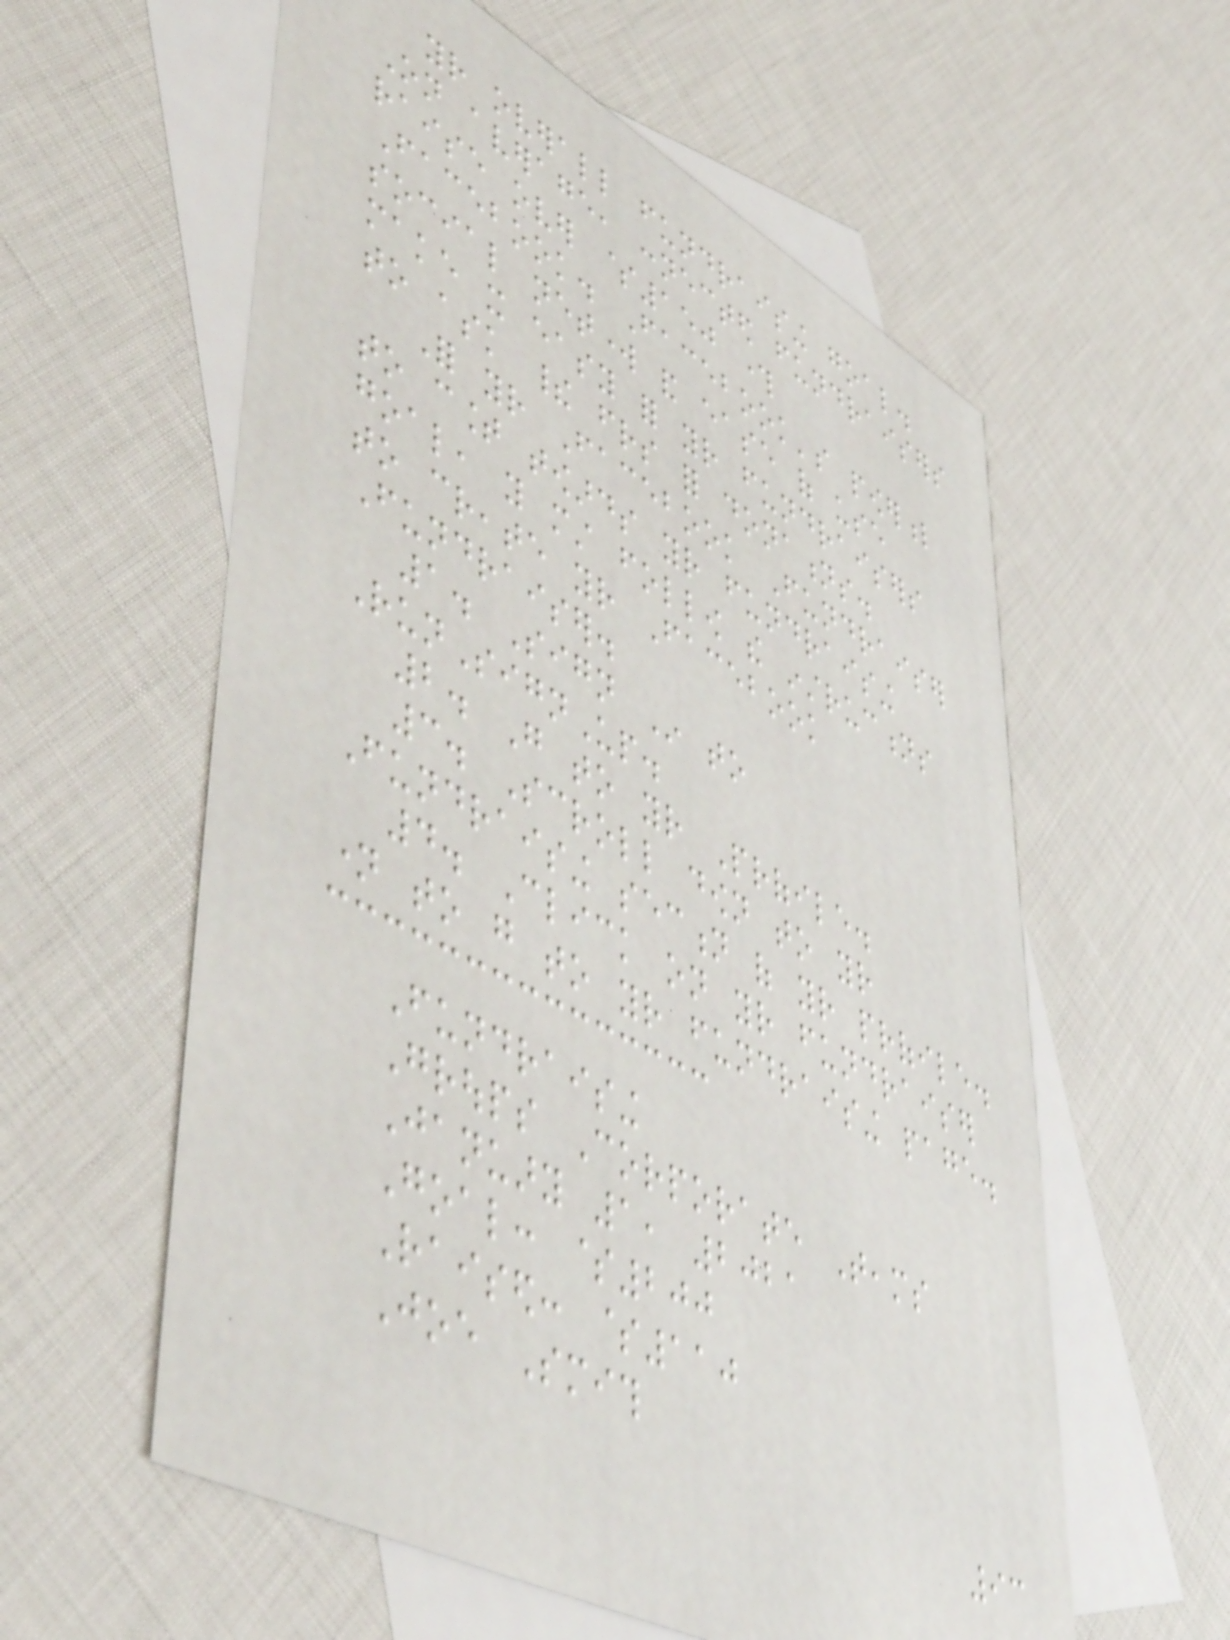your overall fundraising goal.
On average, connected fundraisers
raise over $150 through
Facebook. Facebook's powerful
social network and ease of use
make it easy for your fundraisers
to ask their friends for donations.
For your Facebook Fundraiser
to count towards your fundraising
goal, you must follow the instructions
to create your Facebook
Fundraiser.
1. Sign In to
RunSignUp.
2. Go to your Profile.
3. Scroll down to your
Fundraising section of your profile.
4. Click on your fundraiser
name to go to your fundraising page.
Fundraising
Groups Corporate Teams
January 1, 2021
Goal: $200
Raised: $110
Joe Smith
93
